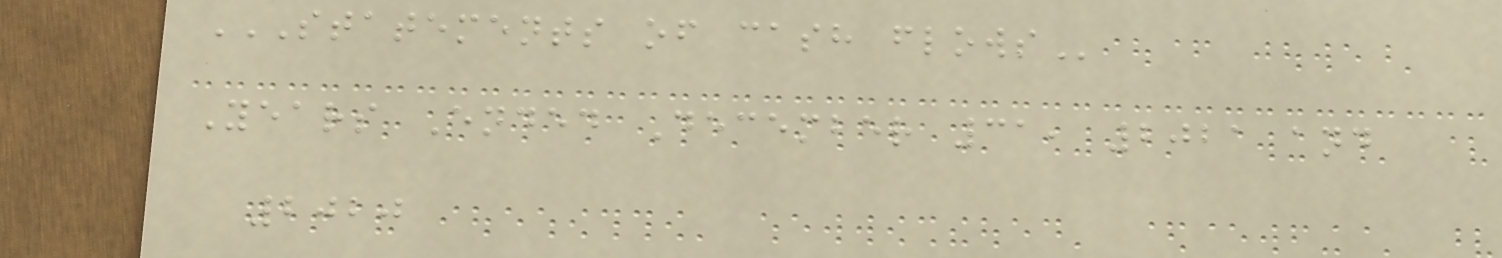STATEMENTS OF CASH FLOWS
Years Ended December 31, 2021 and
2020
